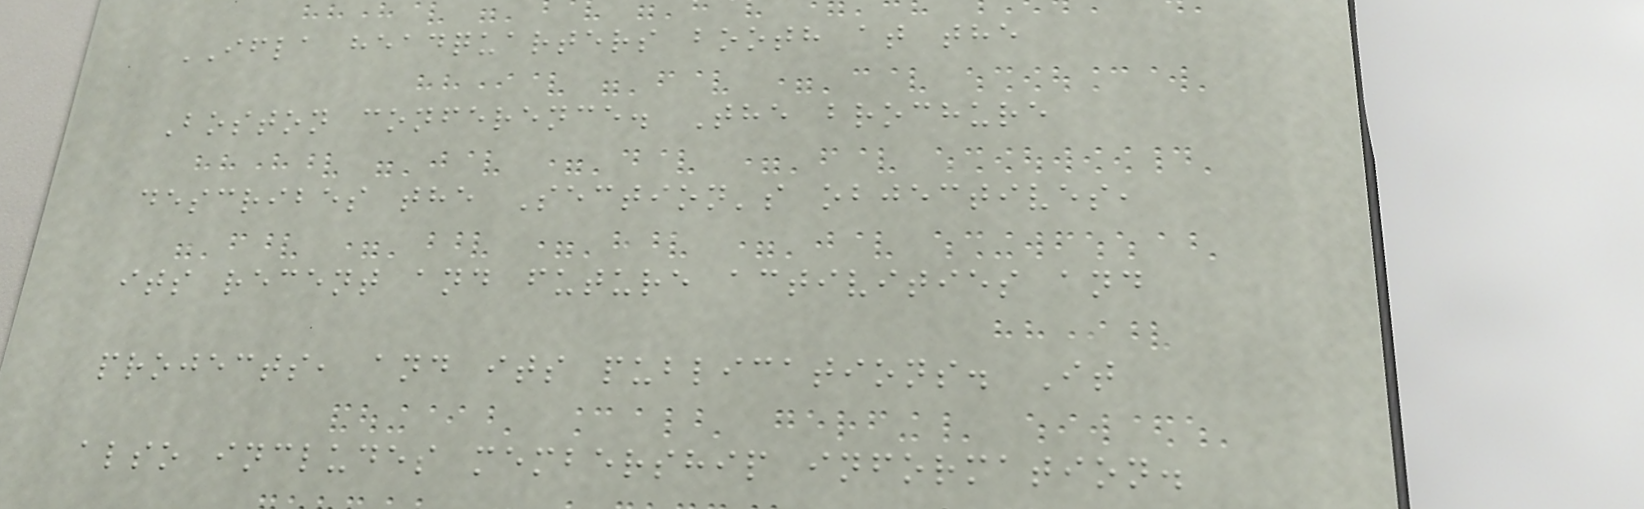IFLA headquarters booth at the
Boston conference. The brochure
describes the Section's objectives,
its recent and future activities and
projects, and its publications. It
also includes membership information.
